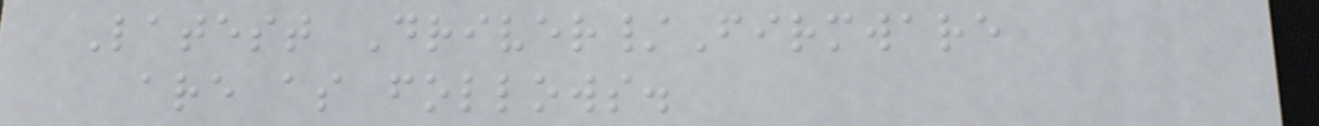Latest Driver/Firmware
are as follows.
